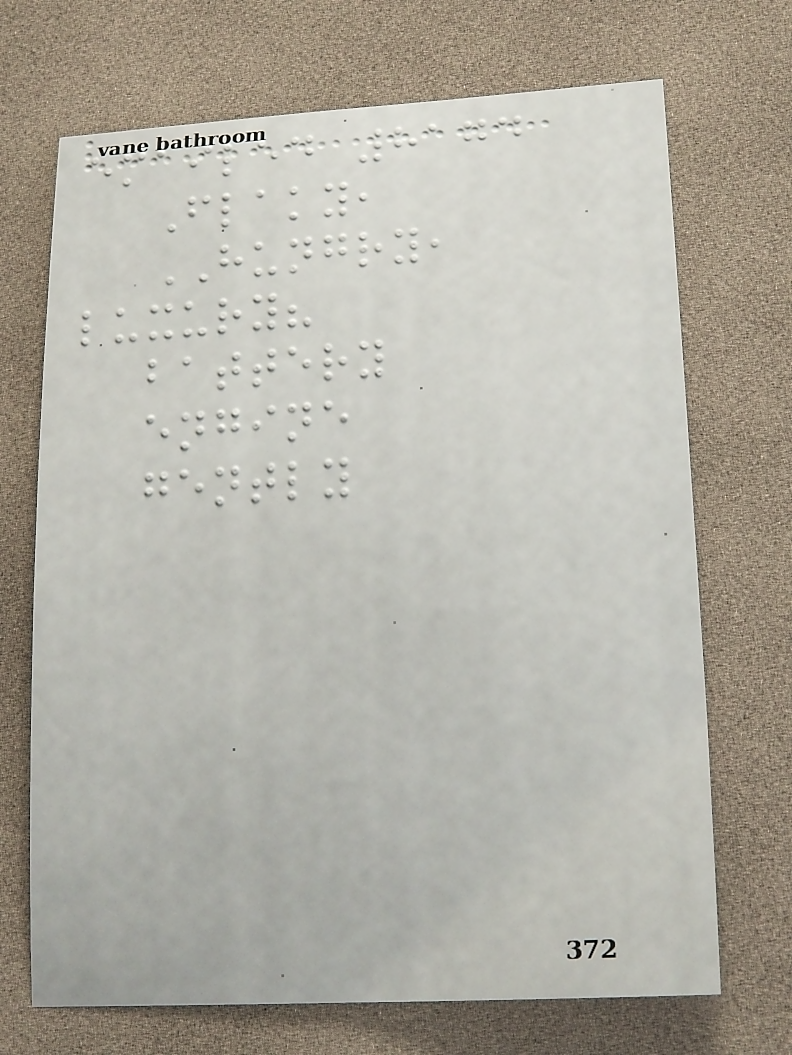emailed 8174
Flaky,
HUNGRY,
luxury?
battery
engine
gently
